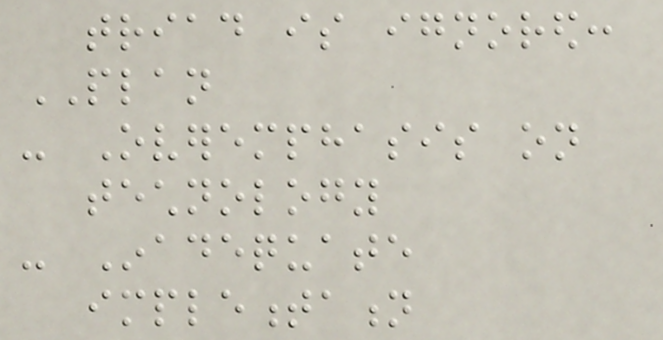triad is ignored:
PLAN
- Overemphasis on
technology
- Inadequate
implementation
